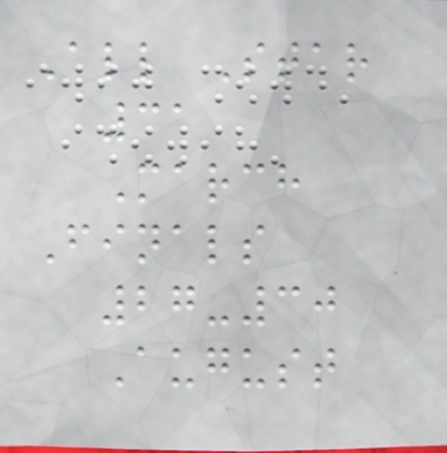All Star
31
March
Finals
27-30
August
